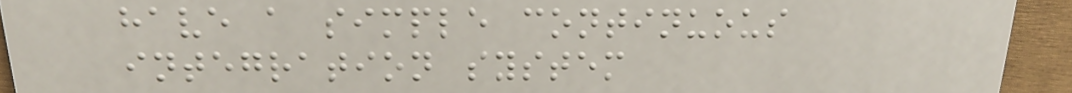have a simple continuous
integration system
